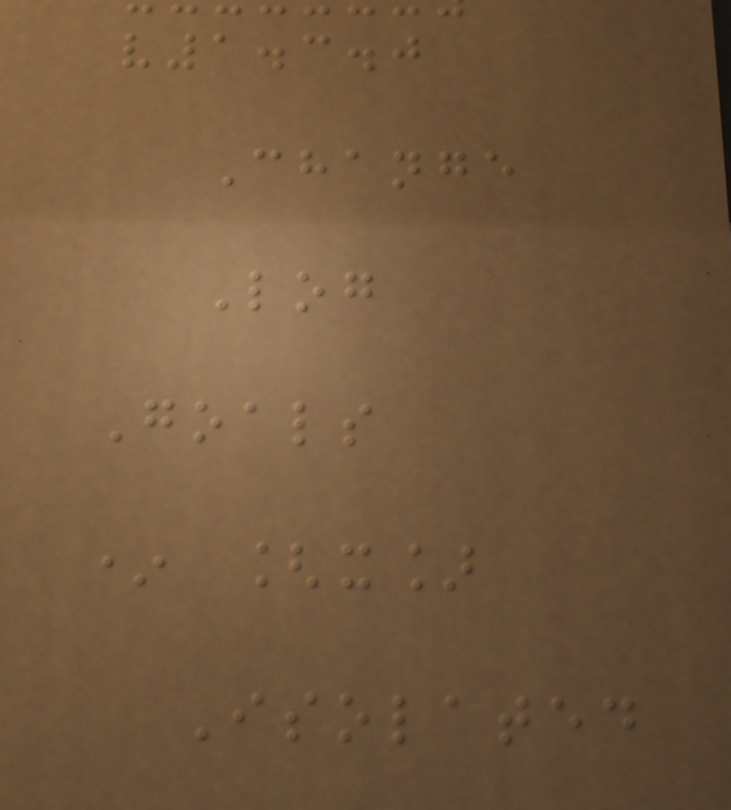v1.3.0
Change
Log
Goals
* [x]
Isolated
